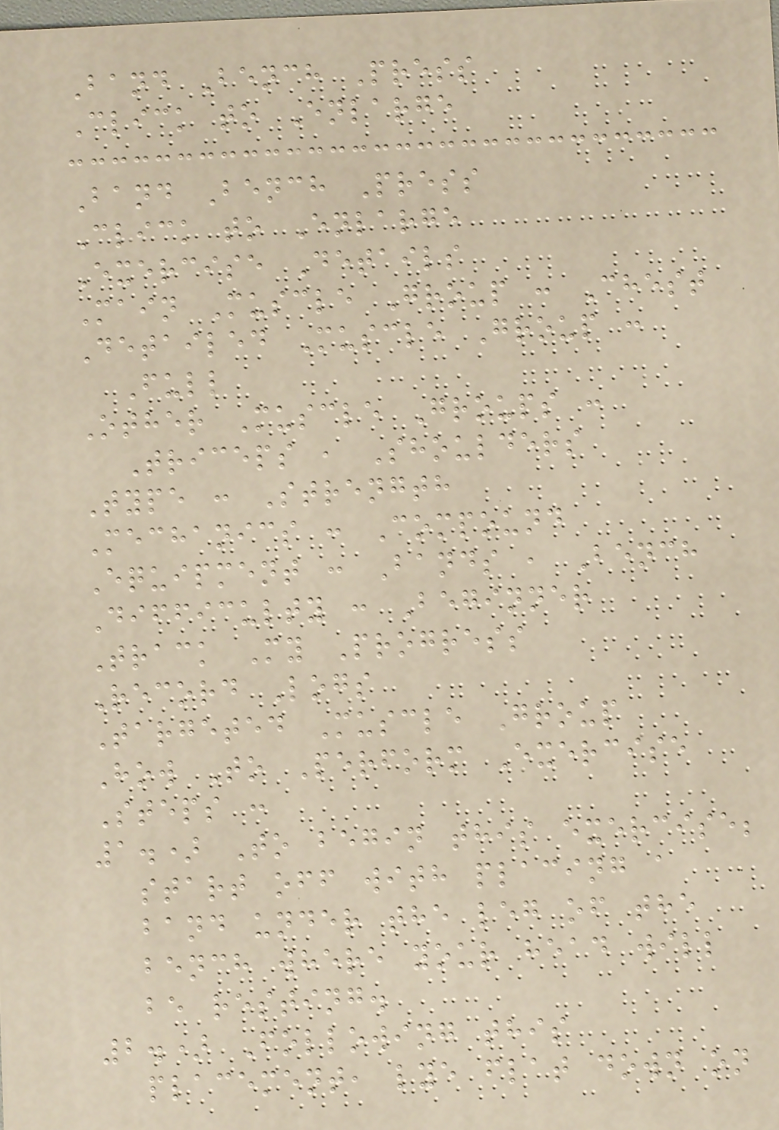Band Bench Press
Click to Enlarge
Band Bench Press
Click to Enlarge
Exercise Details
Main Muscle Group : Chest
Detailed Muscle Group :
Full
Other Muscle Groups :
Triceps , Shoulders
Type : Strength
Mechanics : Compound
Equipment : Bands , Bench
Difficulty : Beginner
Track My Progress
Record Logs
Targeted Muscle Group
How To Perform Exercise
Steps :
1.) To begin this exercise;
start off with placing a
band under the leg of the
bench where your head will
be resting.
2.) Following this
placement, lye flat down on
